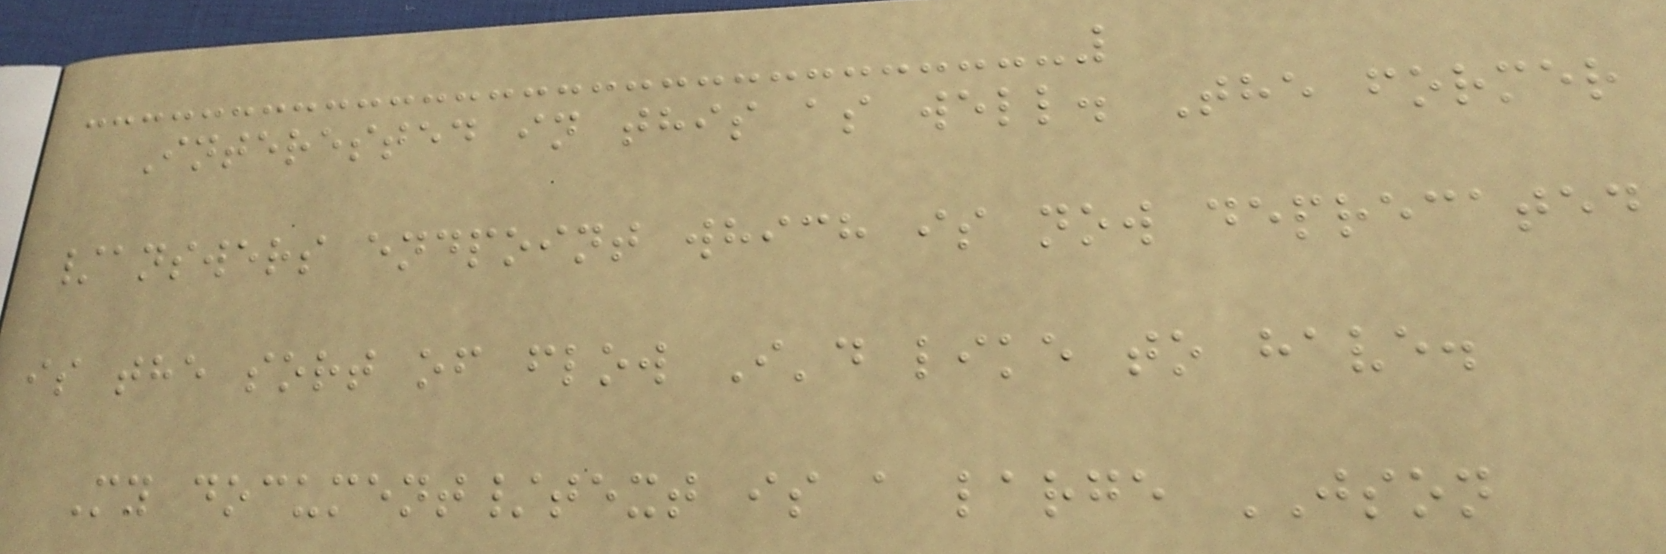Interested in this as well. The former
/answers endpoint which is now deprecated
is the sort of flow I'd like to have.
My document/text is a large JSON
